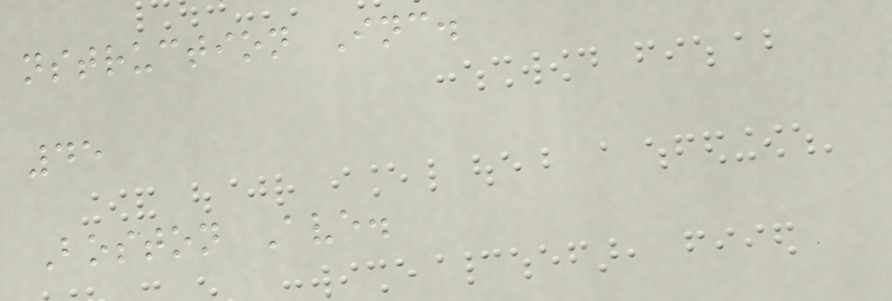nstruction Inc.
45
Boston Ave.
